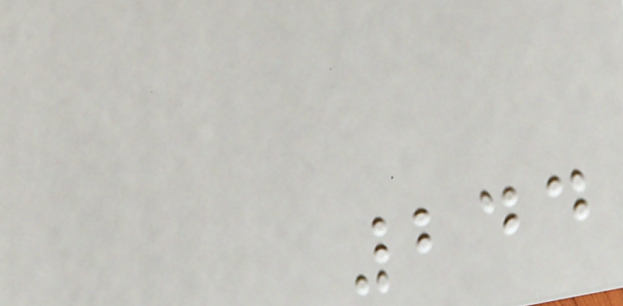244
